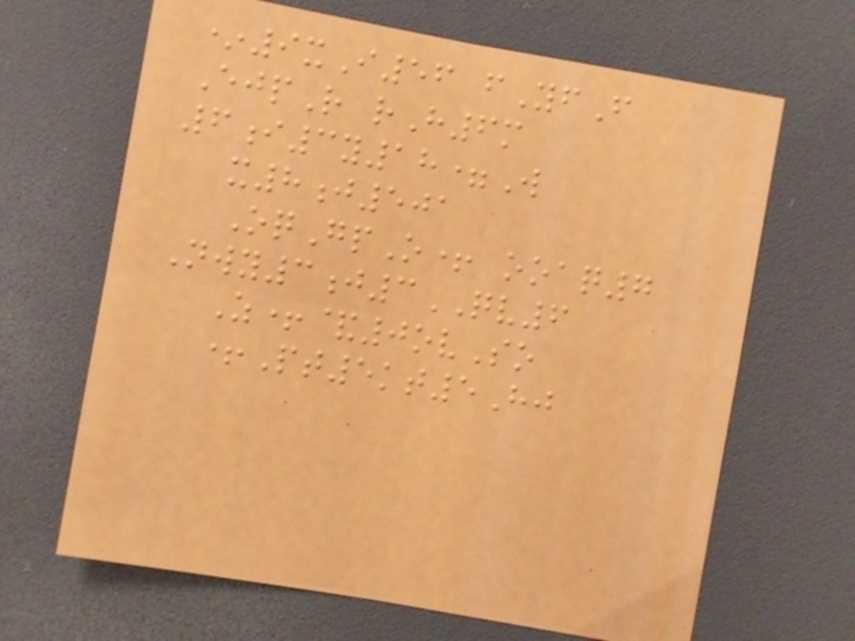*9xI56 fYfF
EjpR rH6m
6i3y18=W
x8j501
OqGpO+ ooaq7
Nwy3j3QV6
Z+&0ovSo
+Pt5kt5Hj
